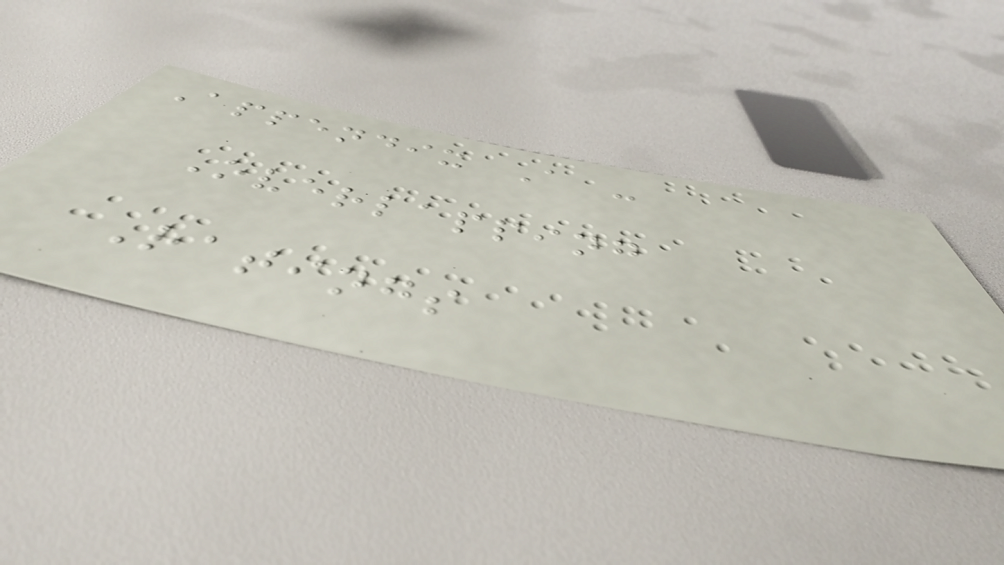Appendix A -
Overlapping
Ratings
